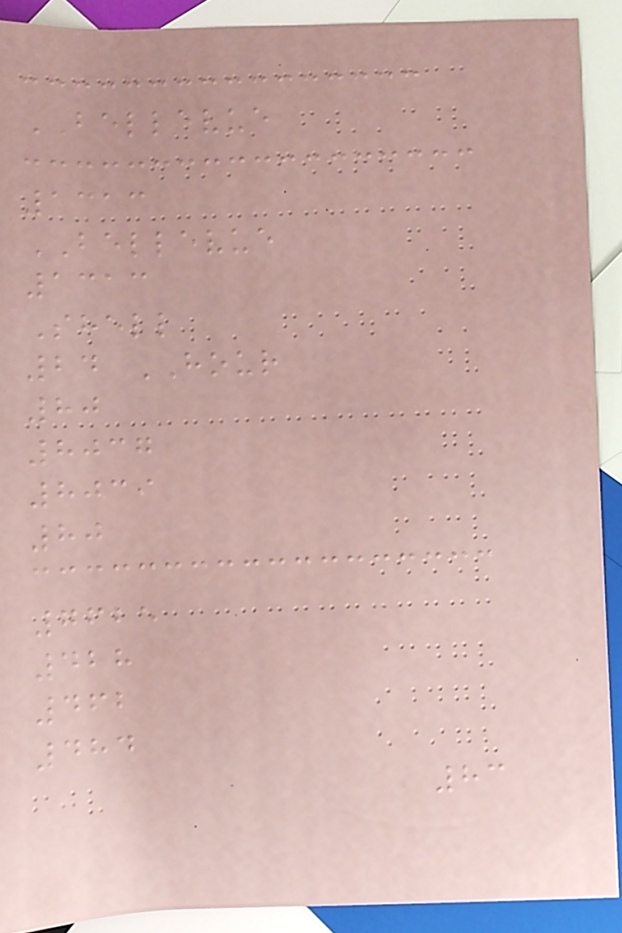BELLEVUE
1313
BELLEVUE
1313
Shell
24 HOUR
80
8037
8039
80
7625
428
462
484
83
